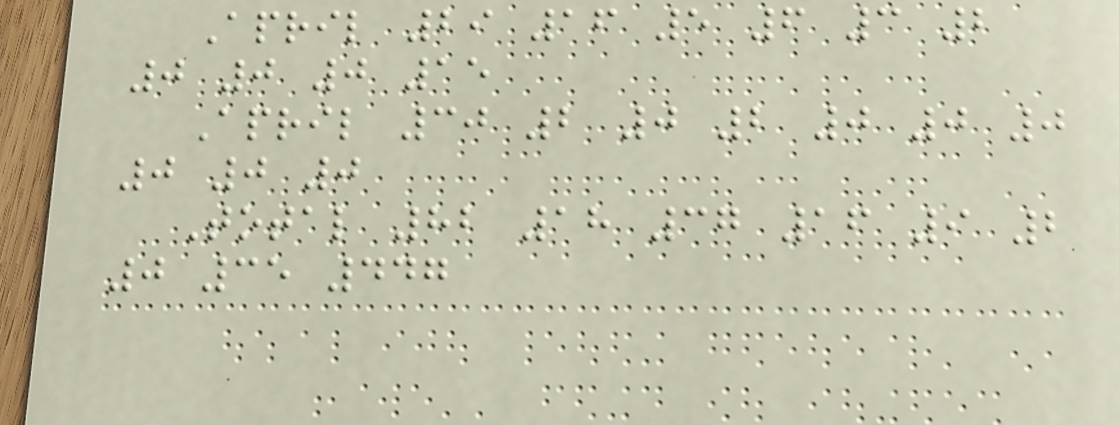April 29 16 5 6 3 2
0 0 0 15
April 30 2 0 2 0 0 0
0 0 0
Total 82 18 37 16 9 2
0 35 447
